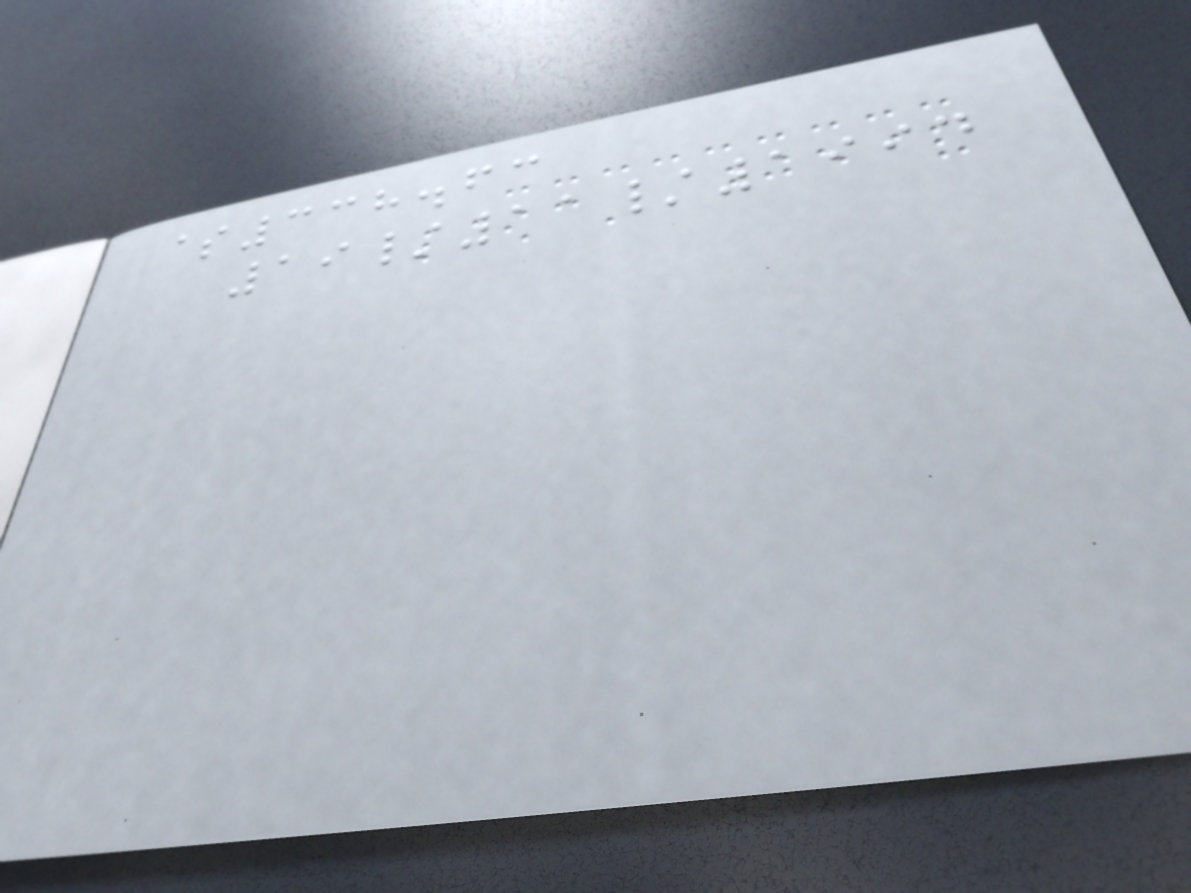$338.63
19/11/1994
